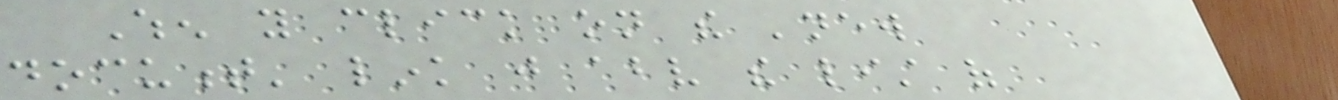When you click on the 'new
document' link just above the list of
